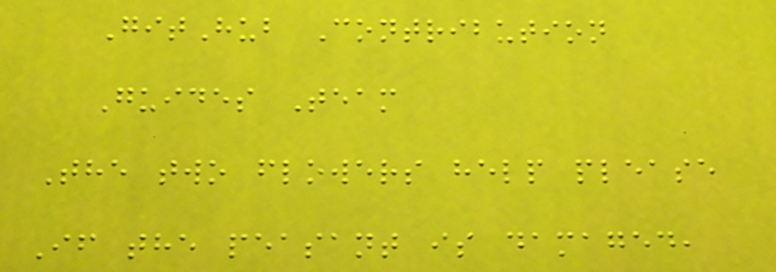GitHub Contribution
Guides Team
The two flowers help please
If the peasant is damaged,
